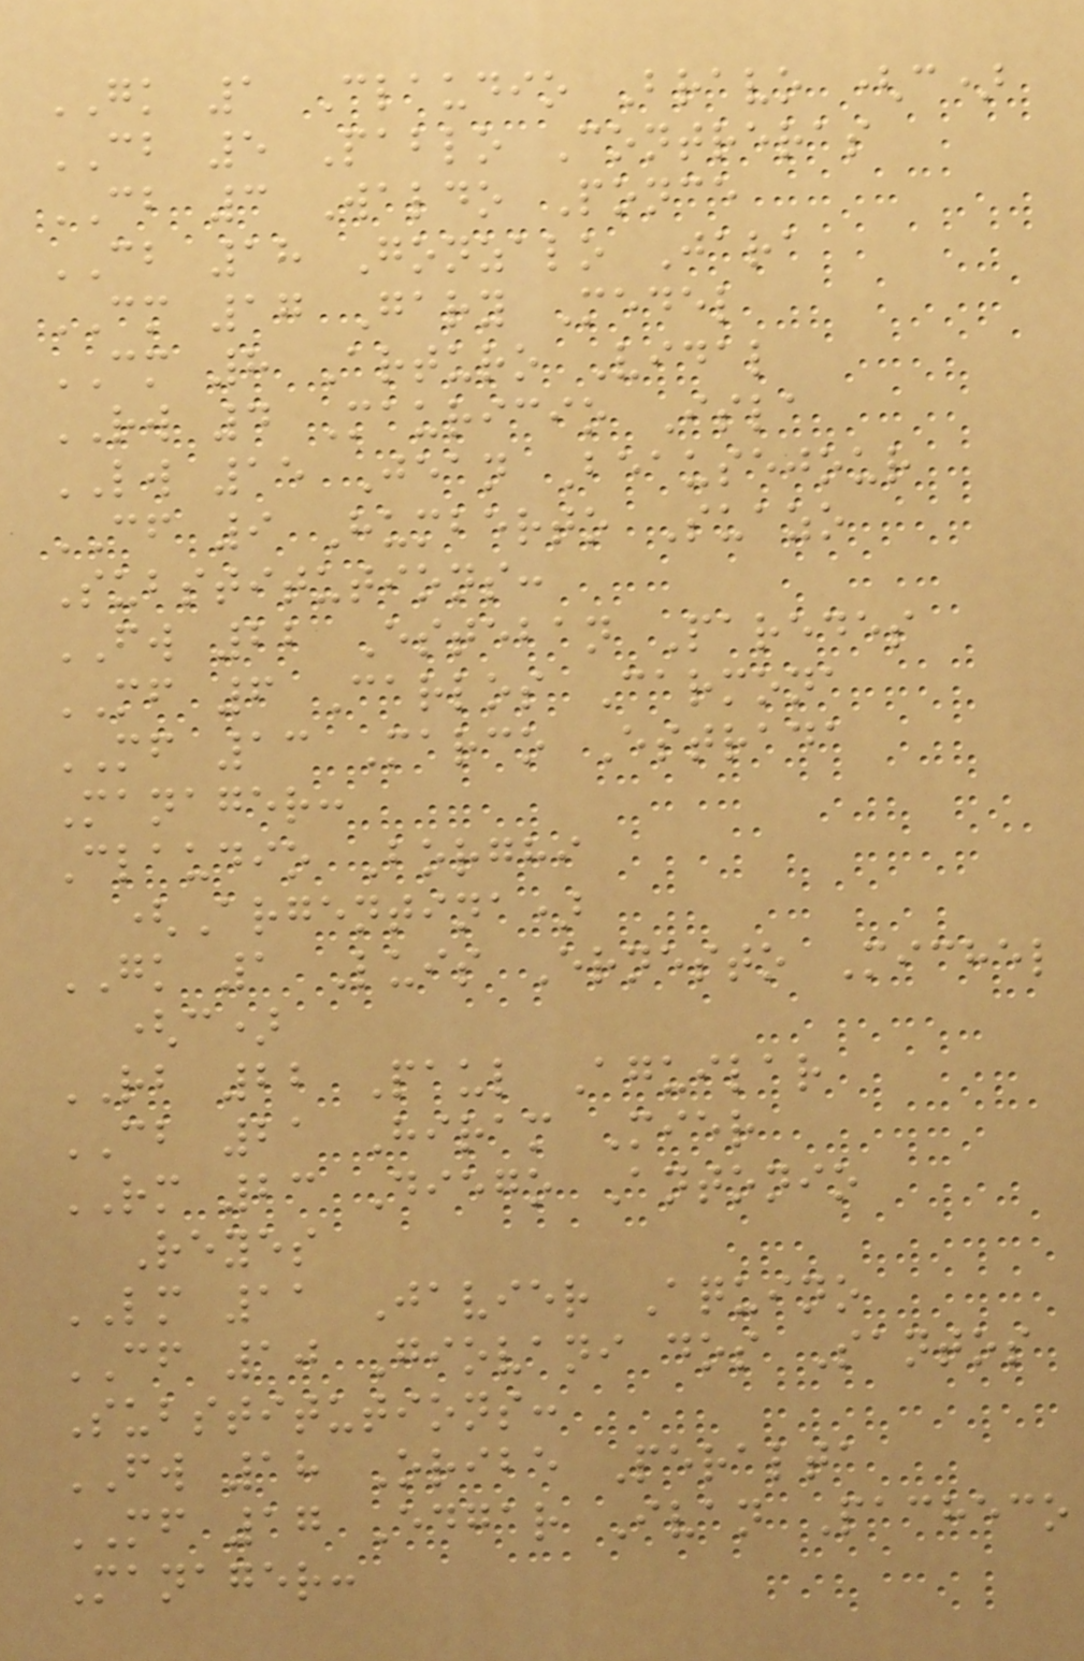GK 1 Claudio Bravo (c)
CB 5 Pablo Contreras
CB 3 Waldo Ponce
CB 18 Gonzalo Jara
CM 17 Gary Medel
CM 8 Arturo Vidal
RW 4 Mauricio Isla
LW 15 Jean Beausejour
CF 9 Humberto Suazo
Substitutions:
FW 22 Esteban Paredes
MF 6 Carlos Carmona
MF 13 Marco Estrada
Manager:
Claudio Borghi
(Argentina)
GK 1 Luis Ernesto Michel
(c)
RB 22 Paul Aguilar
CB 21 Hiram Mier
RM 23 Diego Antonio
Reyes
LM 11 Javier Aquino
CF 10 Giovani dos Santos
Substitutions:
FW 18 Oribe Peralta
MF 17 Edgar Ivan Pacheco
Manager:
